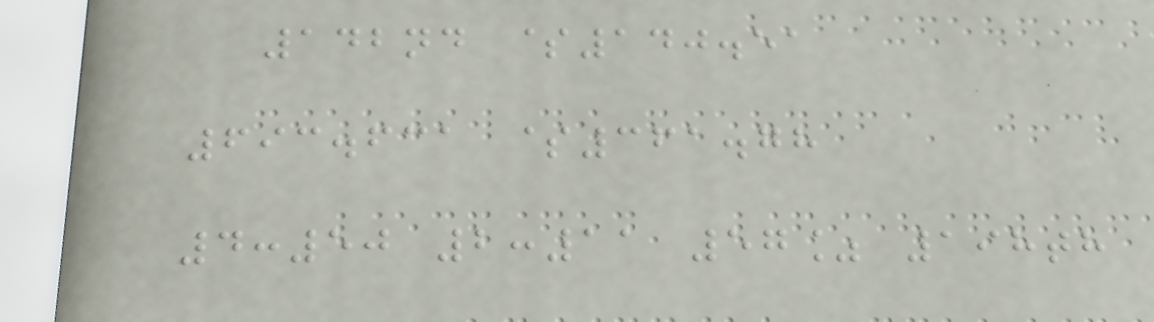142nd $140.51
693.631 $361.78
4:50 2:11 57% 198th
